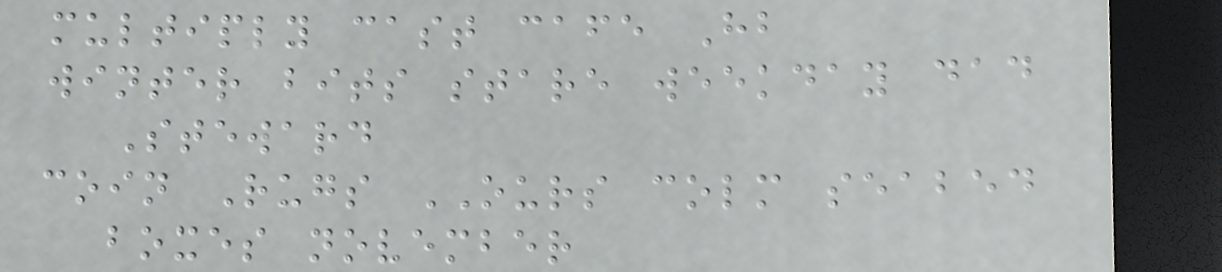multiply cast cafe Hb
winter bits stare weekday dad
Steward
coin Rugs OURS colm seabed
boxes november
